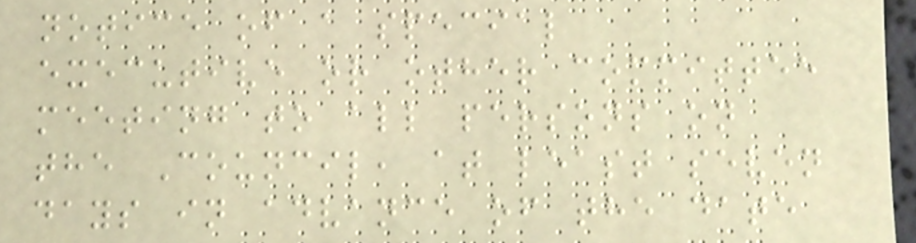notice of a special
executive or other committee
meeting to all persons on
the Council, at least seven
days in advance of the date
